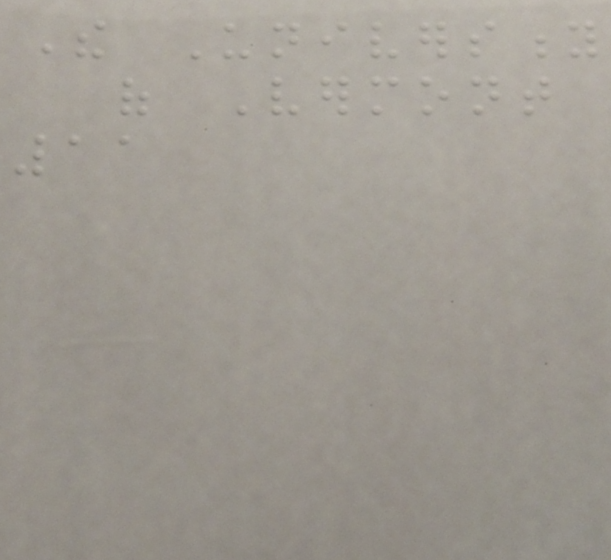The University
of Vermont
11
